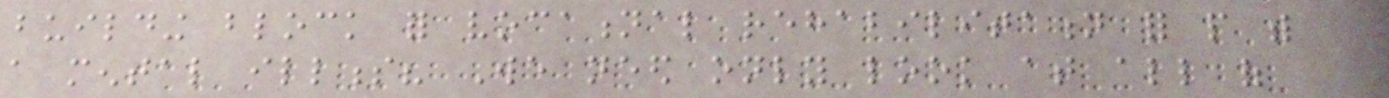building block for vocational rehabilitation for people with
a mental illness? We need only look at all of
